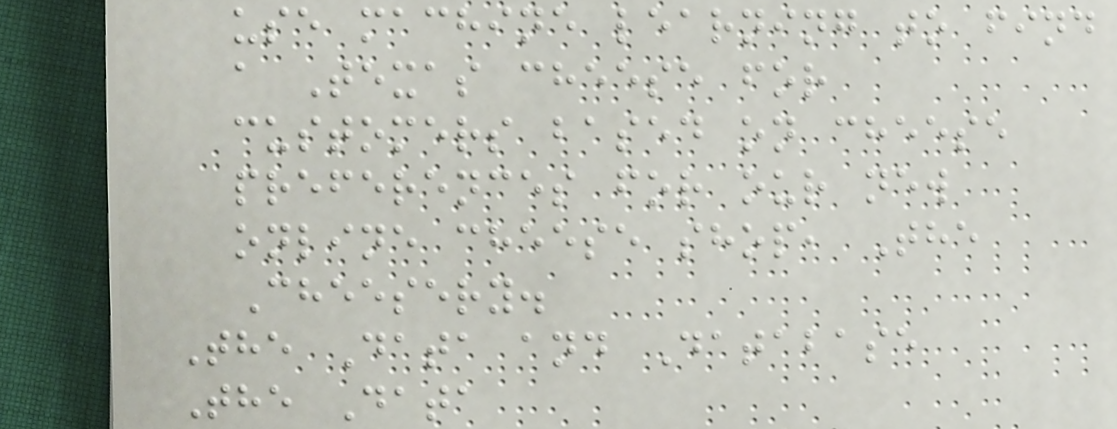use machine learning to find
a Texas cheese for
customers based on cheese
preferences for our new
online cheese shop, The
Cheesery.
The Data and Database
The Data
